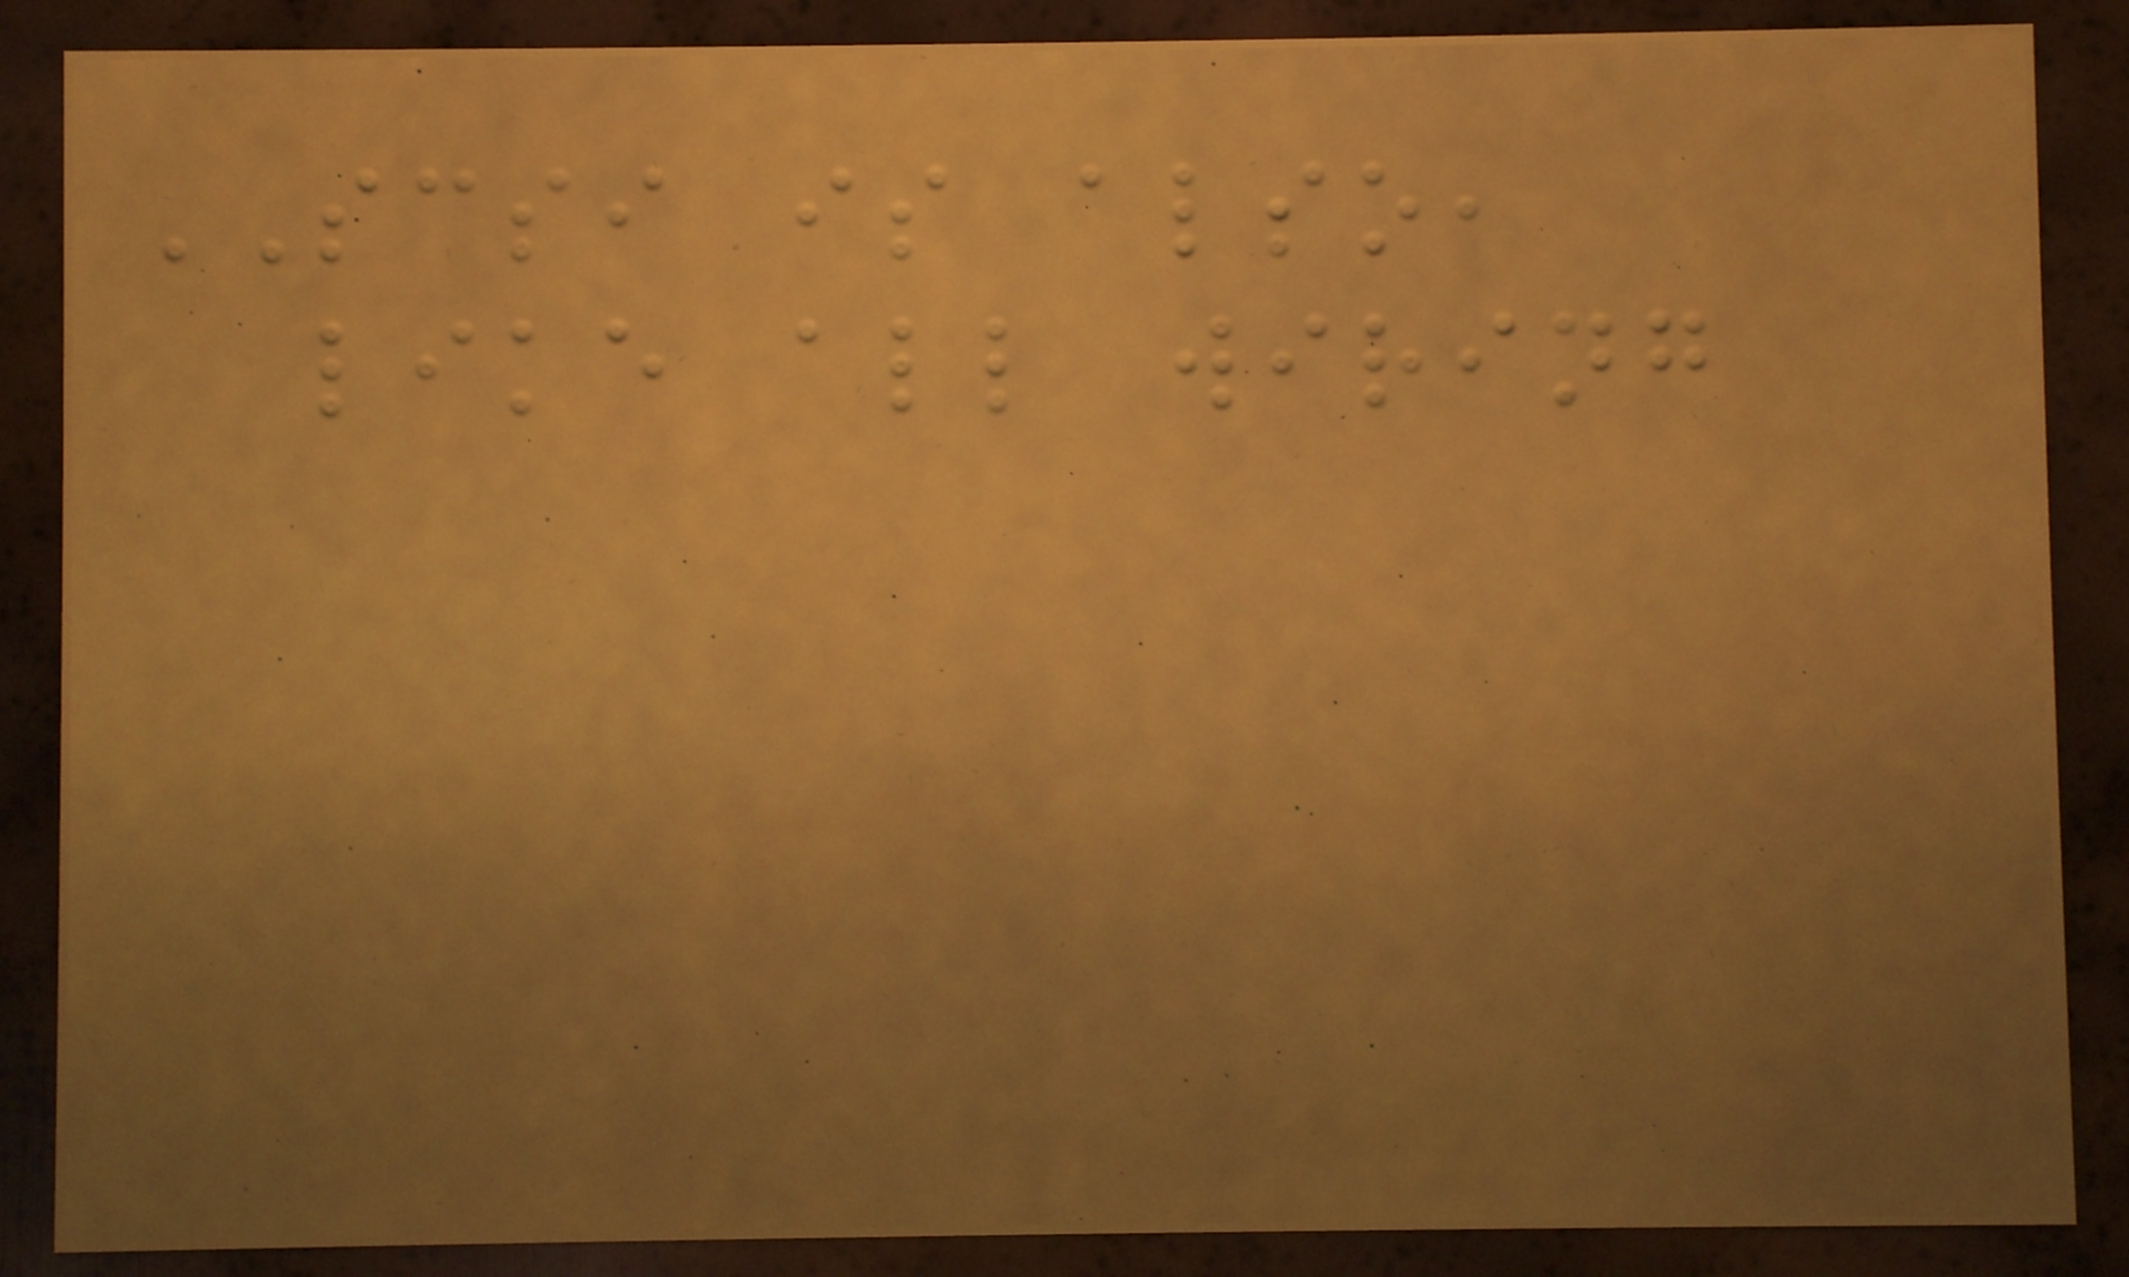SCSI is also,
like all wiring
